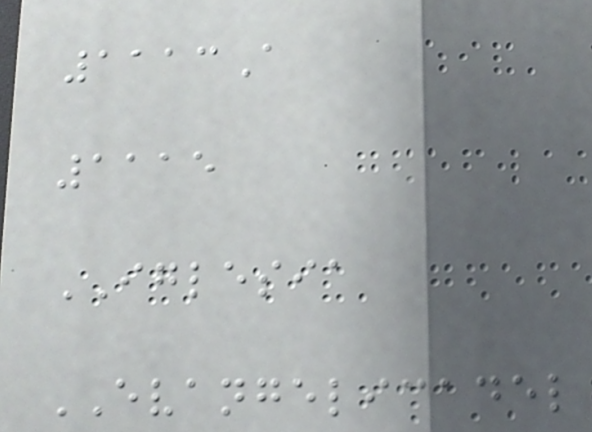1113A
1115
IGLESIA
EVANGELICADEL
